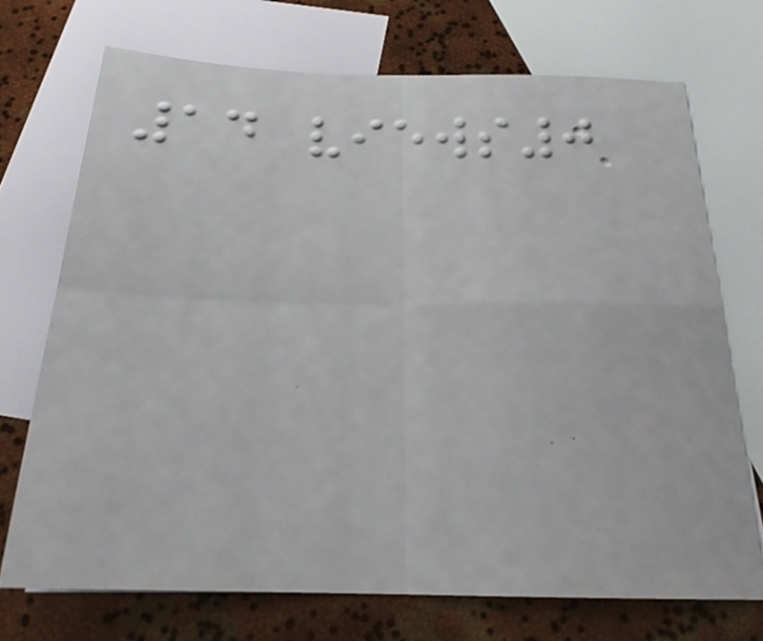14 views0
